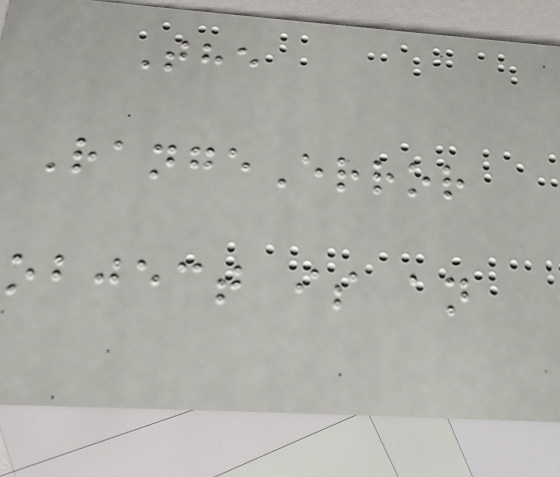The
RangeError
object is an
